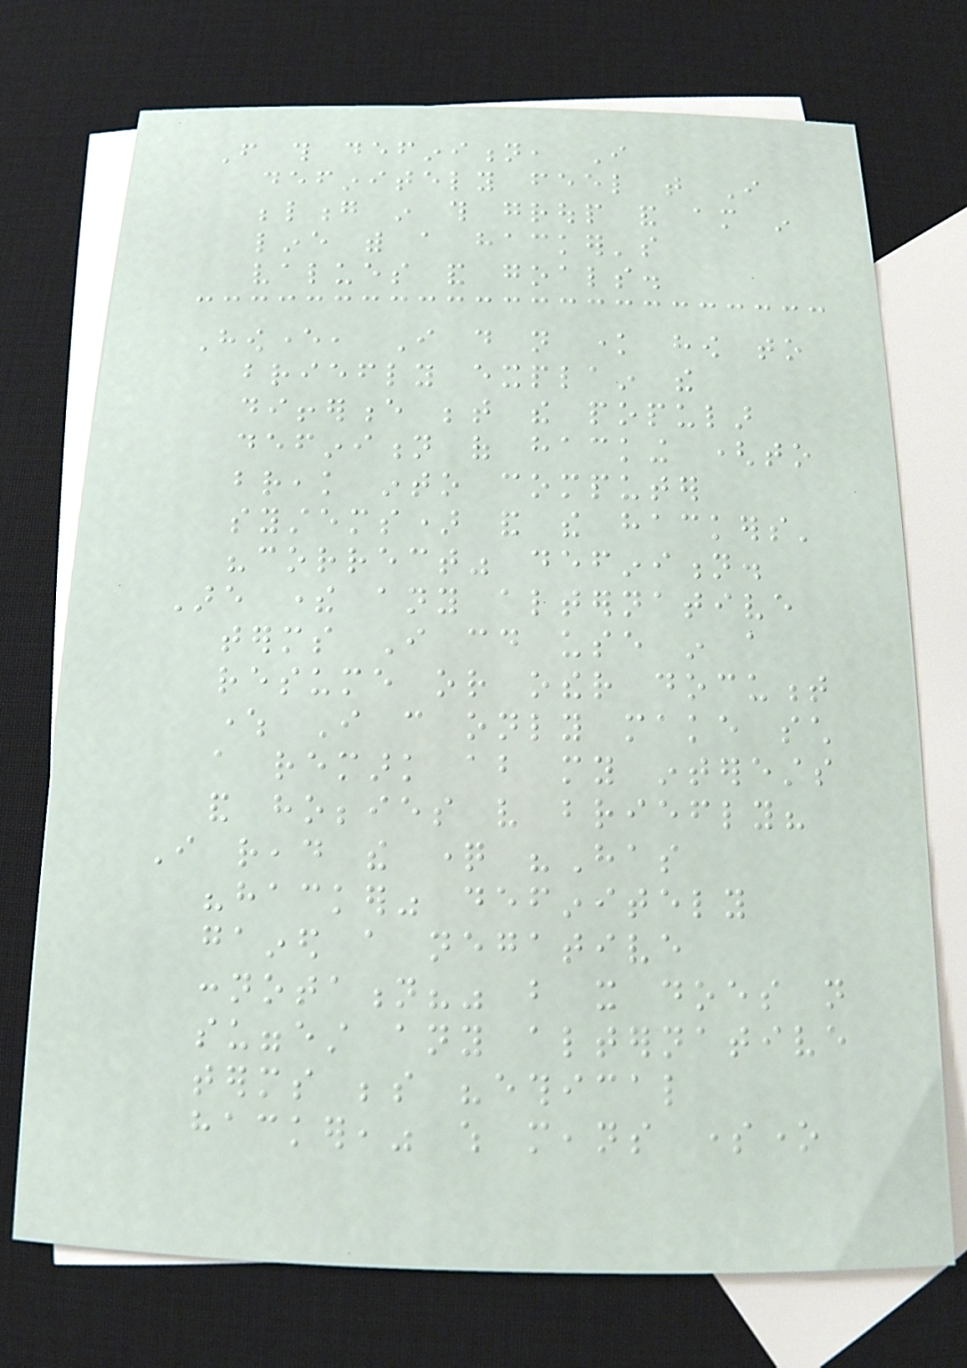From this definition, I
definitely feel that I
belong in this group and am in
line with a hacker's
values and goals.
However, I do not know how to
briefly explain the
difference between the popular
definition of hacking (to
break into computer
systems) and the hackers'
"correct" definition.
Are there any alternative
terms I could use in a
resume or other document
where I can only make such
a remark about my interests
and hobbies very briefly?
I read the question "Has
"hacker" definitely
gained a negative
connotation?" but it does not
suggest any alternative
terms beside "ethical
hacker," which means someone
